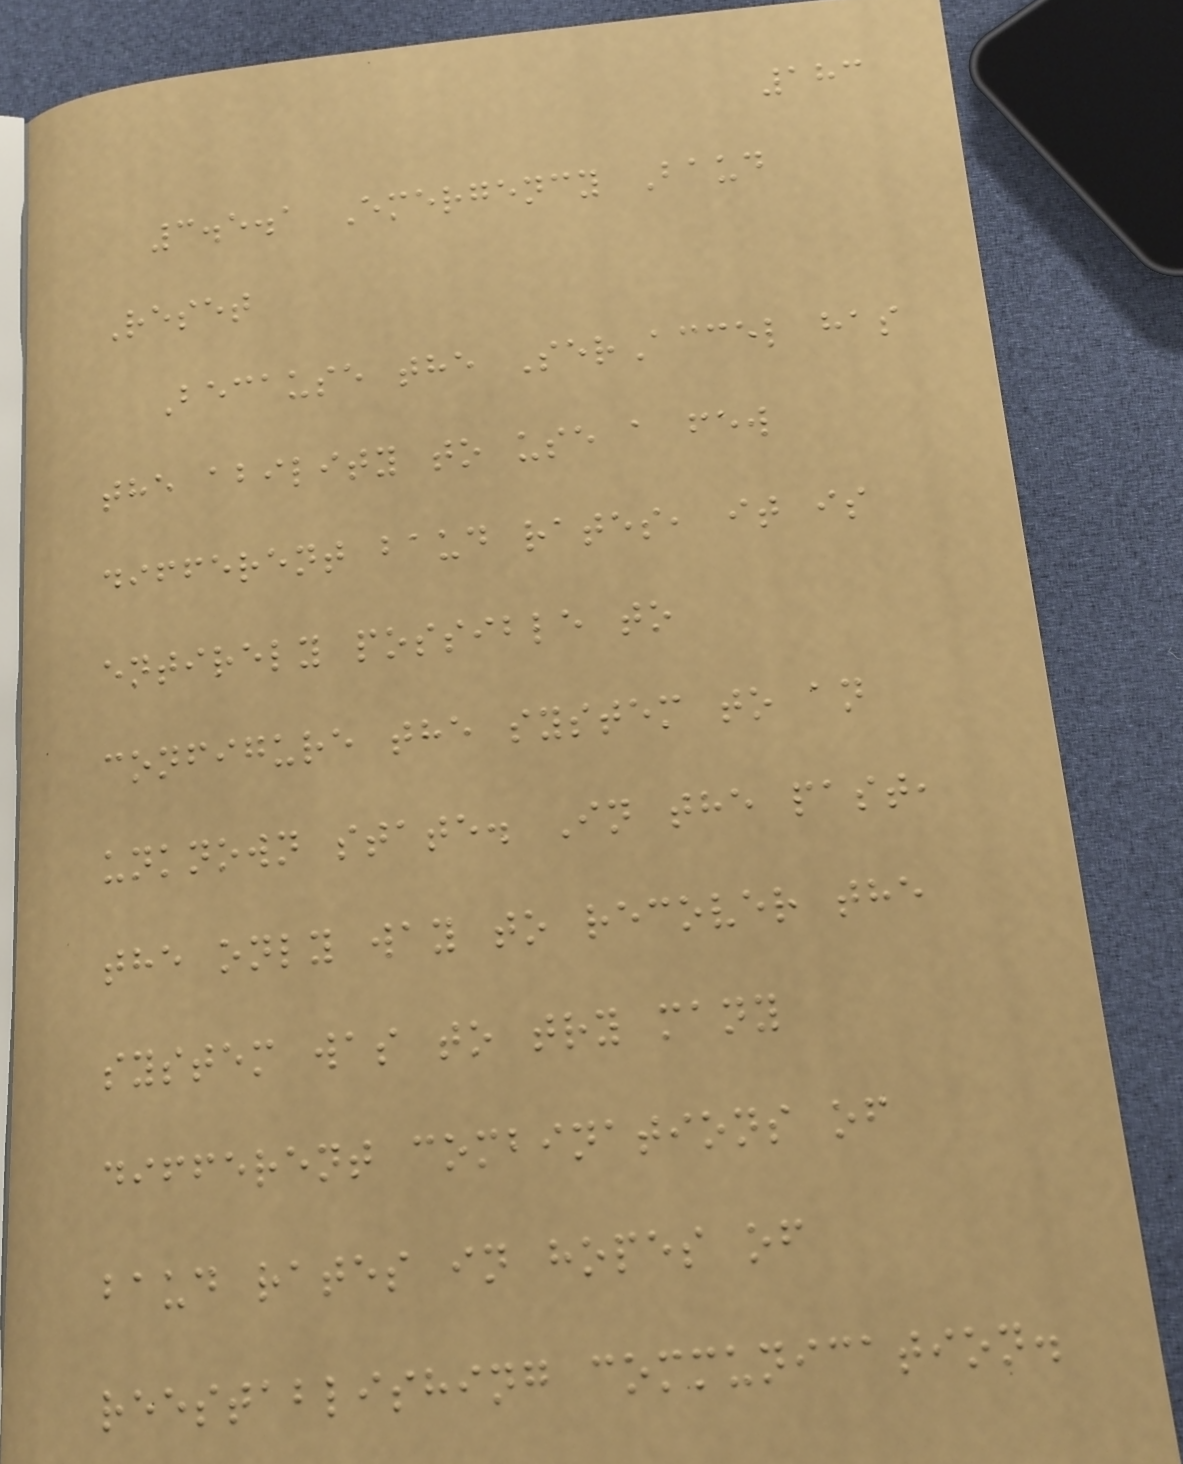183
3.5.1 Emergency Baud
Reset
Because the SerAccel has
the ability to use a few
different baud rates, it is
entirely possible to
configure the system to an
unknown state. In the past,
the only way to recover the
system was to try many
different combinations of
baud rates in hopes of
reestablishing communication.
